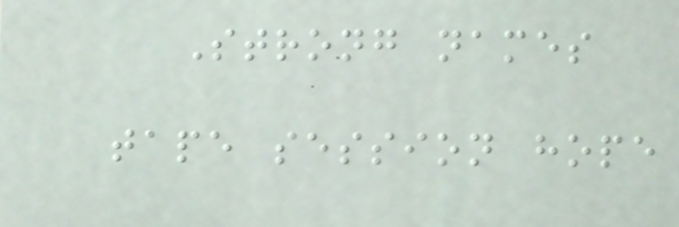Strong names
tape session hope
